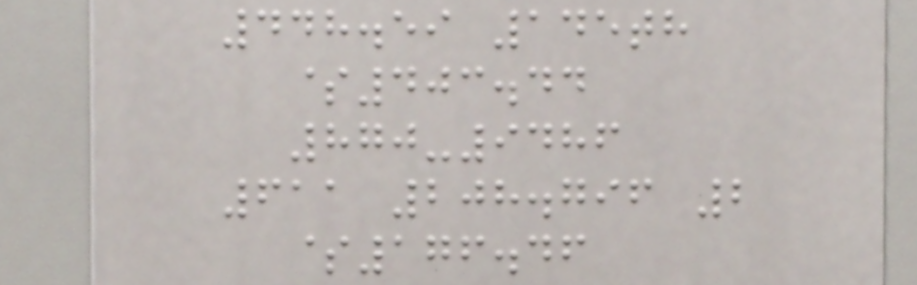448.59 145th
$403.44
870-9486
611 208.796 2
$176.46
